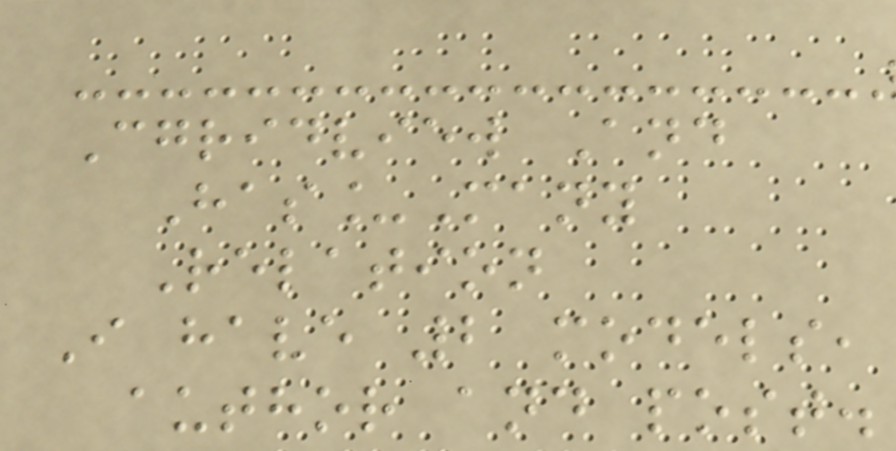Cgridview And
Has_Many
Relation
I have 2 models,
author and post.
